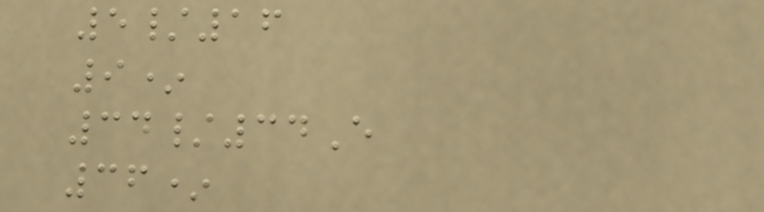5/16
9*
34/34E
36*
